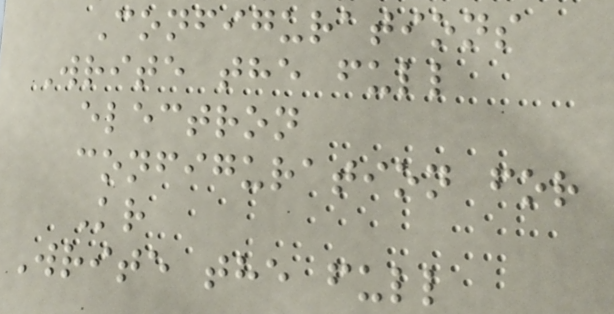Configurations
Write the full
electron
configuration for
Kr
Write the full
